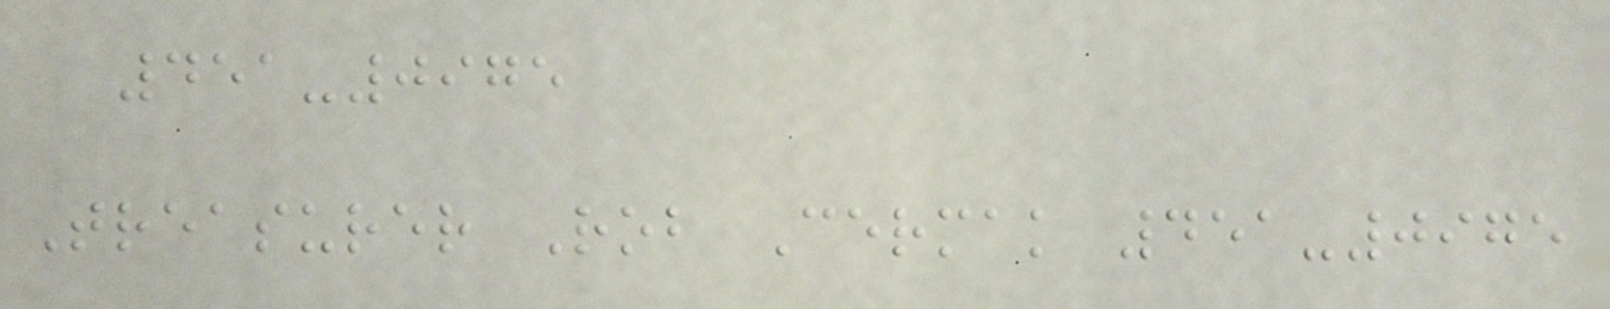451-0975
Treasurer Rob Cermak 451-0975
